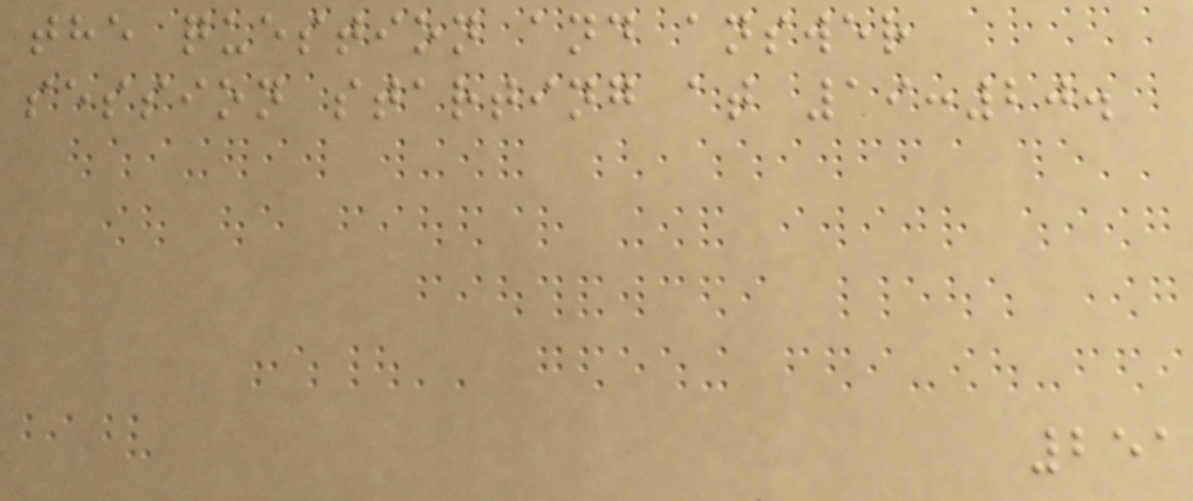the question and answer
session starting at 19:20.
251
